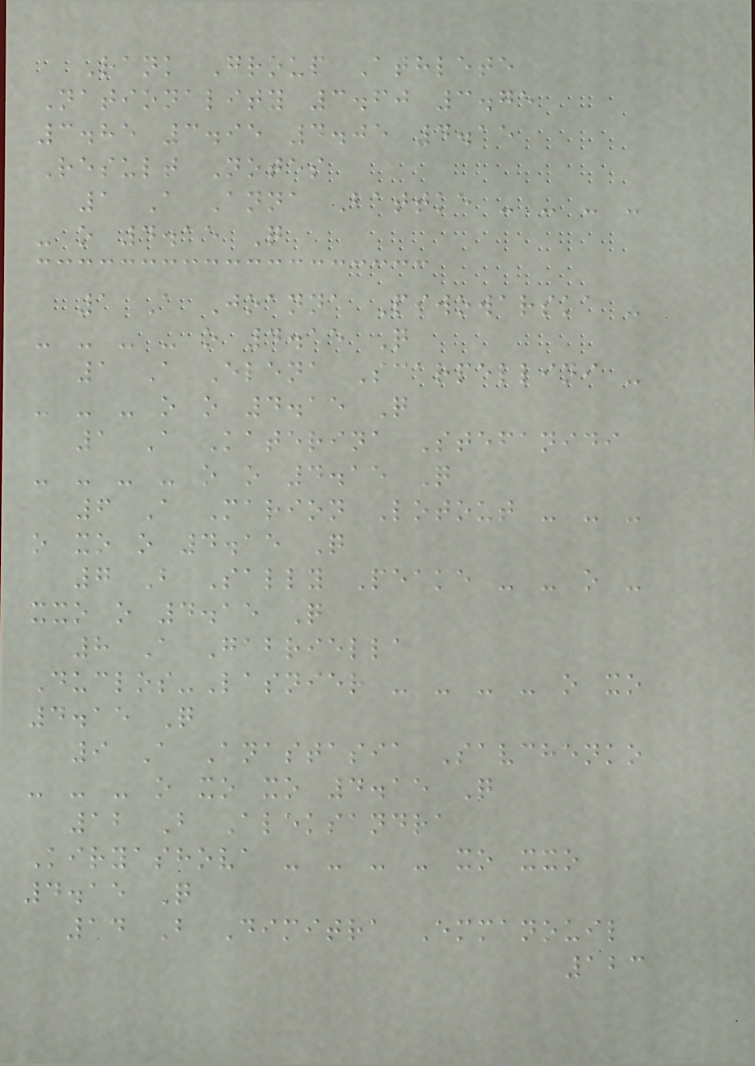Rank Group Athlete
Nationality 3.60 3.75
3.85 3.95 4.05 4.15
Result Notes
1 A Anna Battke - - - -
- o 4.15 Q
1 A Joanna Piwowarska -
- - - - o 4.15 Q
1 A Elena Scarpellini -
- - - o o 4.15 Q
1 A Katerina Stefanidi
- - - - o o 4.15 Q
6 A Marion Lotout - - -
o xo o 4.15 Q
7 B Sally Peake - - o -
xxo o 4.15 Q
8 A Gabriella
Duclos-Lasnier - - - - o xo
4.15 Q
9 A Anastasia Savchenko
- - - o xo xo 4.15 Q
12 B Aleksandra
Kiryashova - - - - xo xxo
4.15 Q
14 B Dimitra Emmanouil
123
